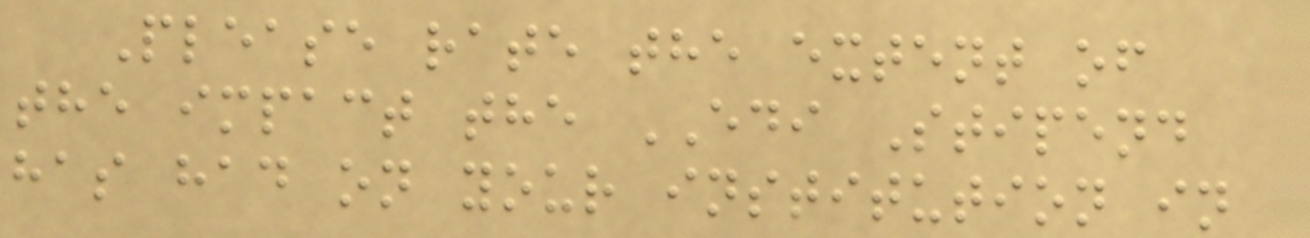Please rate the extent of
the impact the EDI Stipend
has had on your institution in
